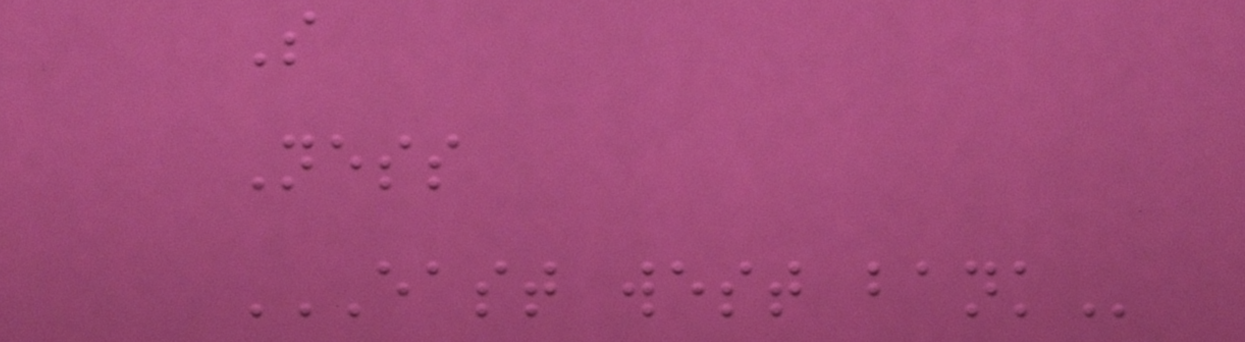S
Ness
EAST WEST BANK
